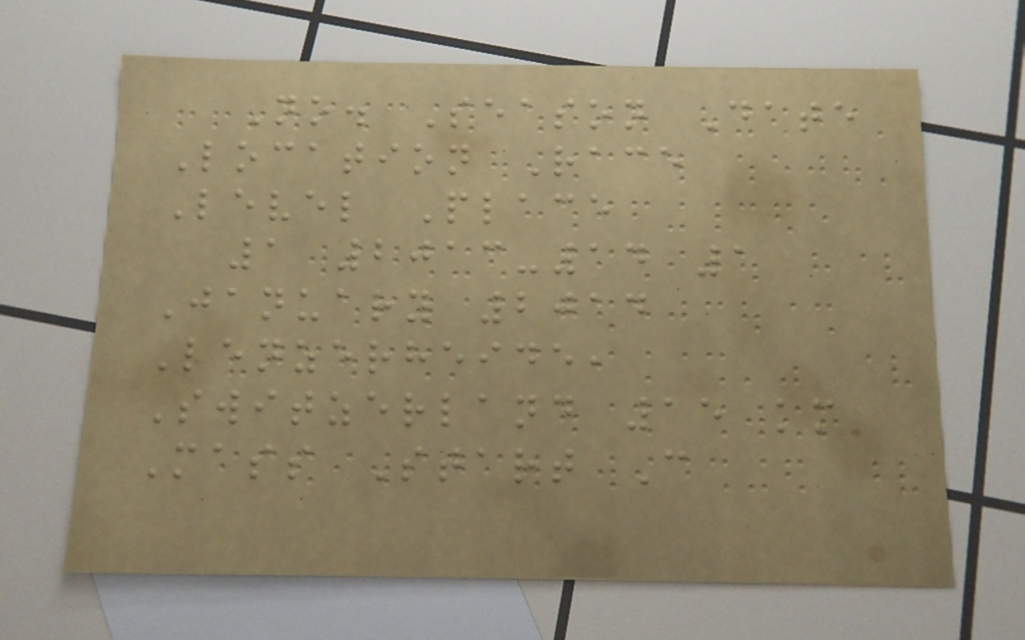No. Season Date
Location Race
Level Place
1 2013-14 1
January 2014
Lenzerheide,
Switzerland 15 km
Mass Start C
